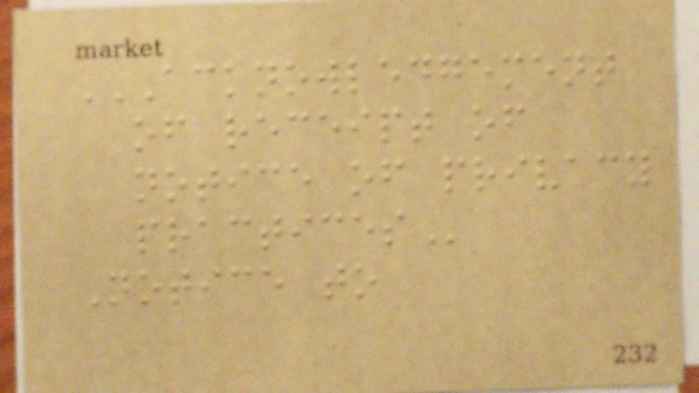ACKNOWLEDGEMENT
OF RECEIPT OF
NOTICE OF PRIVACY
PRACTICES
Notice to
